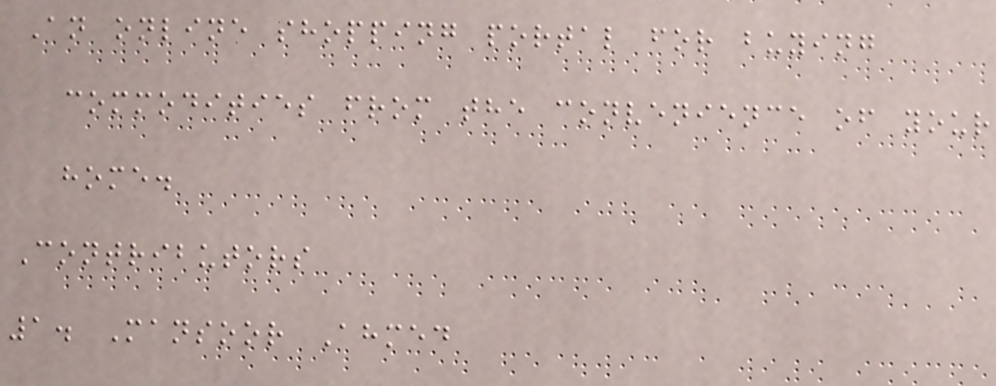An online shopping portal for buying
commodities from the convenience of your
home.
Contributors
1. Mansoor Ahmed
